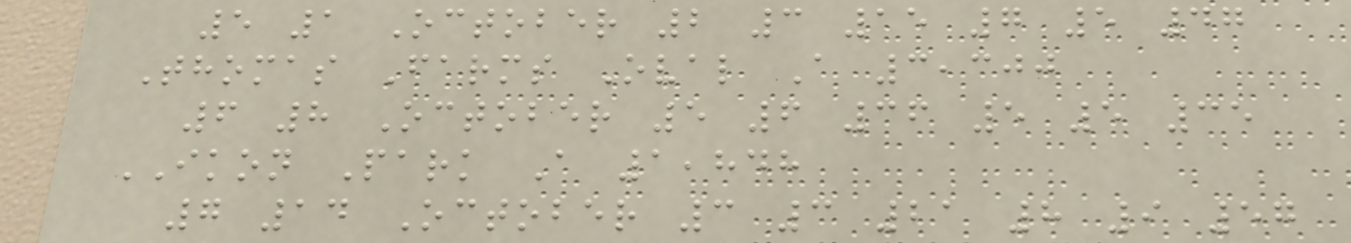5 1 October 2 3 15 7 5 47
Thomas Farms Oval A 3,300
6 8 October 5 6 36 5 5 35
IKON Park A 1,848
7 14 October 3 3 21 8 9 57
